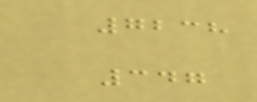7238
347
